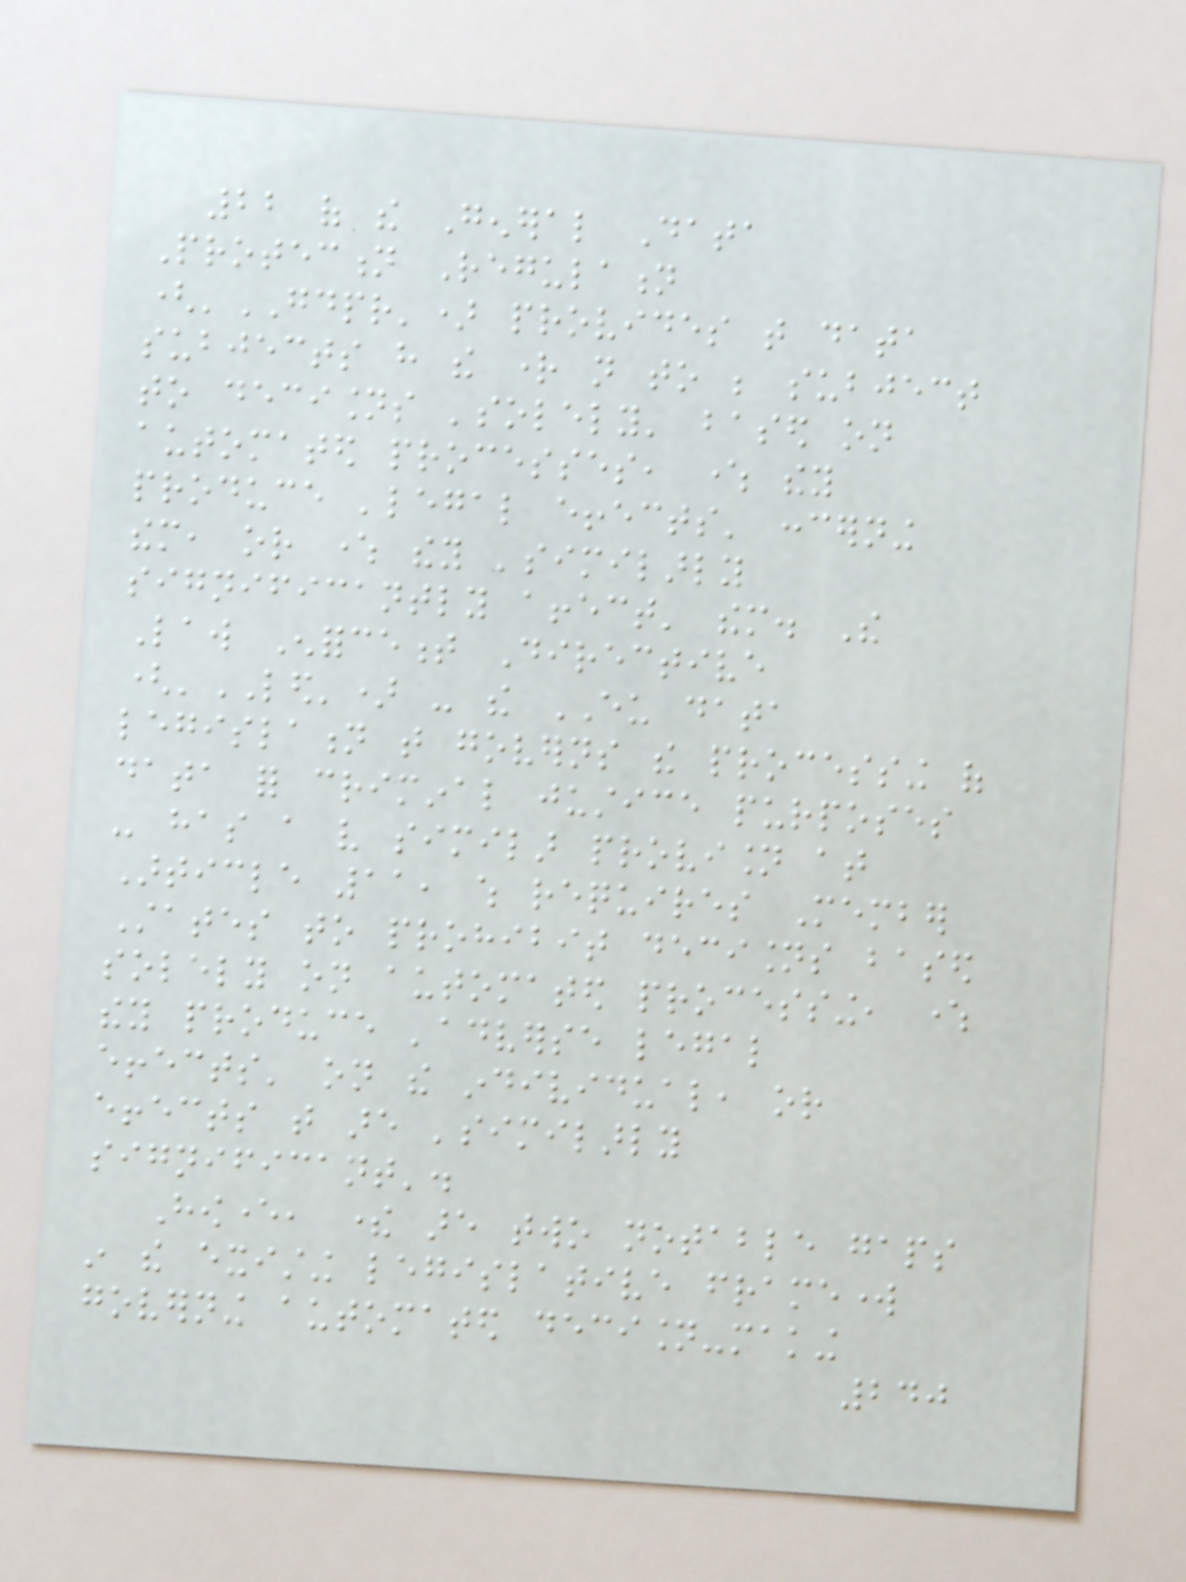22 of the General Data
Protection Regulation
('GDPR') provides that data
subjects have the right not to be subject
to decisions 'solely' based on
automated processes, where they
produce 'legal effects' concerning
them, or where they 'similarly
significantly affect' them. The
Law Enforcement Directive
('LED') - the EU data
legislation that governs the processing of
data for criminal justice purposes
- has a very similar provision at
Article 11, which requires Member
States to prohibit decisions based
solely on automated processing, where
they produce 'adverse legal
effects' on the individual, or
effects that are 'similarly
significant'.
However, there are two notable gaps
in the existing legislative framework
governing automated decision-making
240
